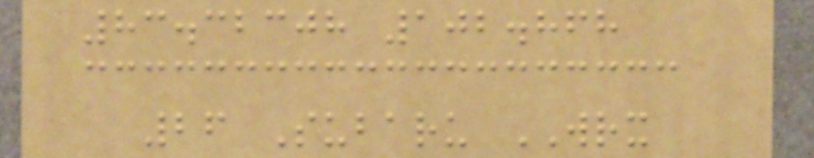83.32308 102.868
26 Subaru WRX
